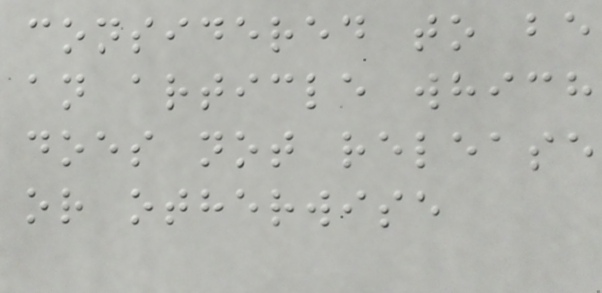considered to be
an article which
does not release
or otherwise
